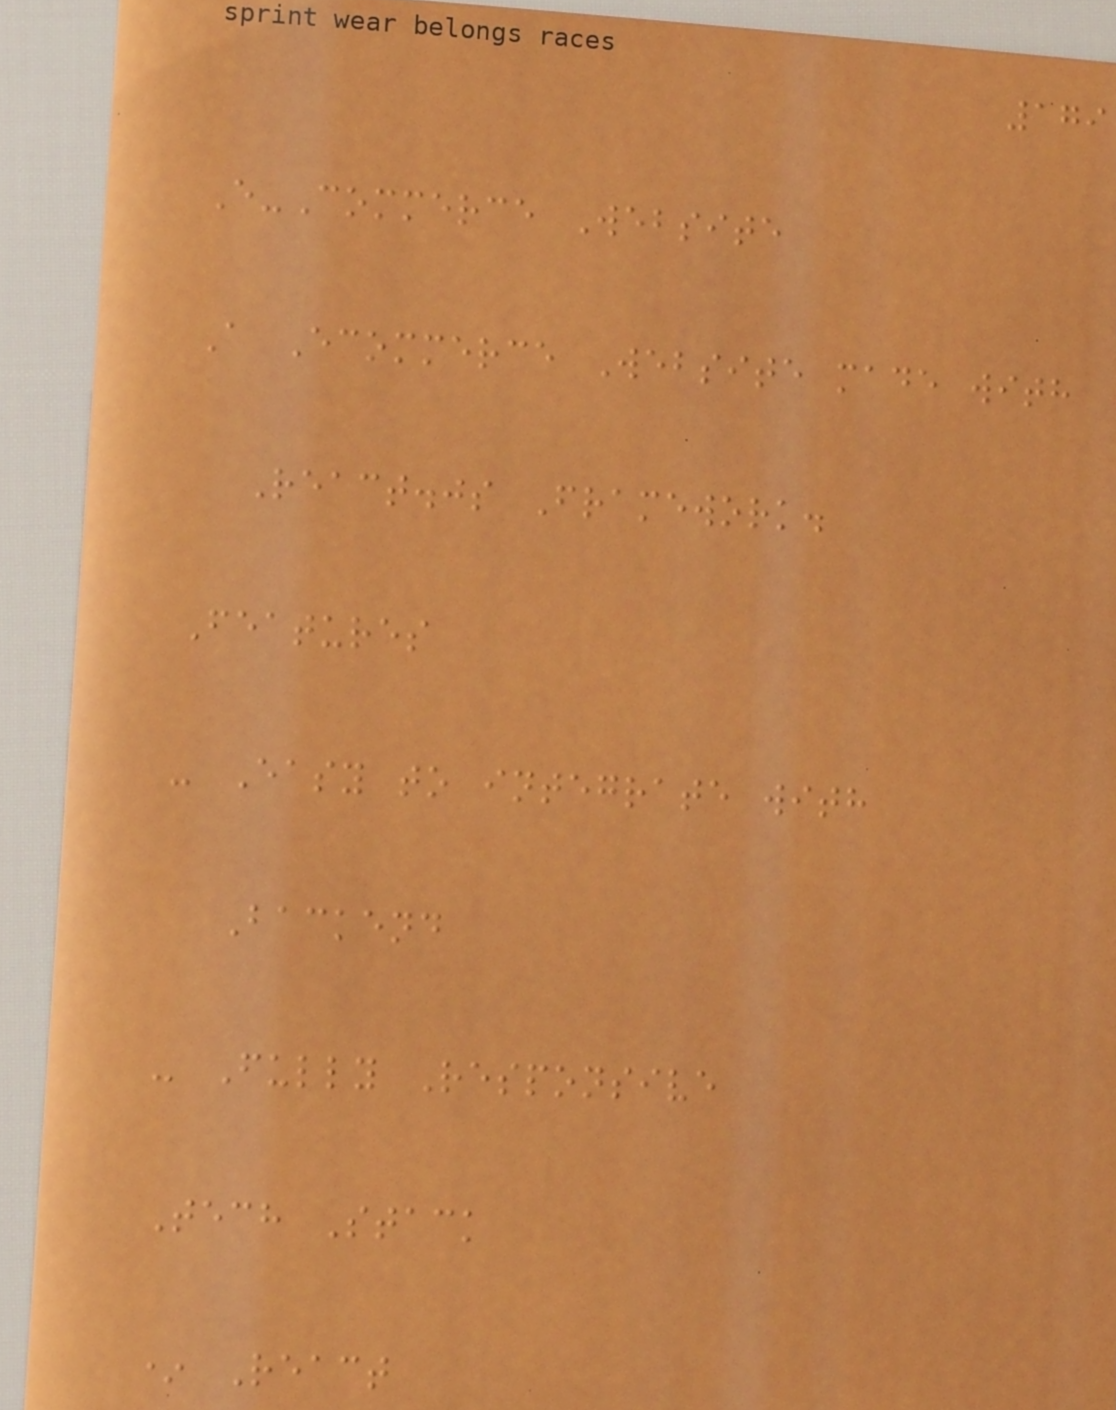179
E-Commerce Website
A Ecommerce Website made with
React.js Framework.
Features
- Easy to integrate with
Backend
- Fully Responsive
Tech Stack
* React
